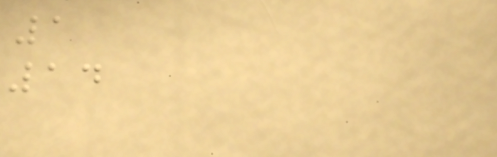1
14
